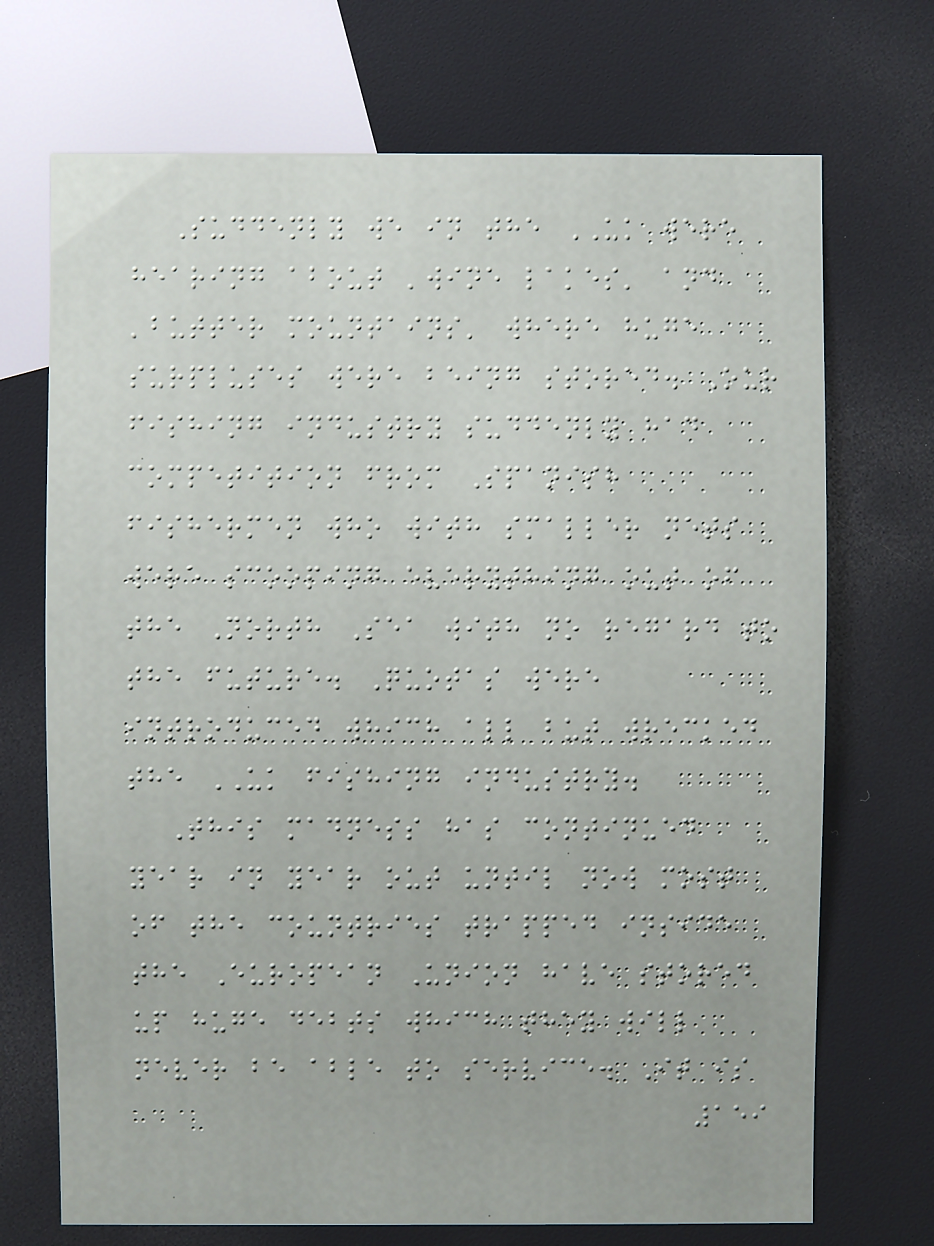Suddenly we in the UK were
hearing about 'wine lakes' and
'butter mountains' where huge
surpluses were being stored. Our
fishing industry suddenly had
competition from Spanish
fishermen who with smaller nets
were scooping everything out of
the North Sea with no regard to
the future. Quotas were
introduced which all but wrecked
the UK fishing industry.
This madness has continued
year in year out until now most
of the countries trapped inside
the European Union have stored
up huge debts which they will
never be able to service. It is
159
